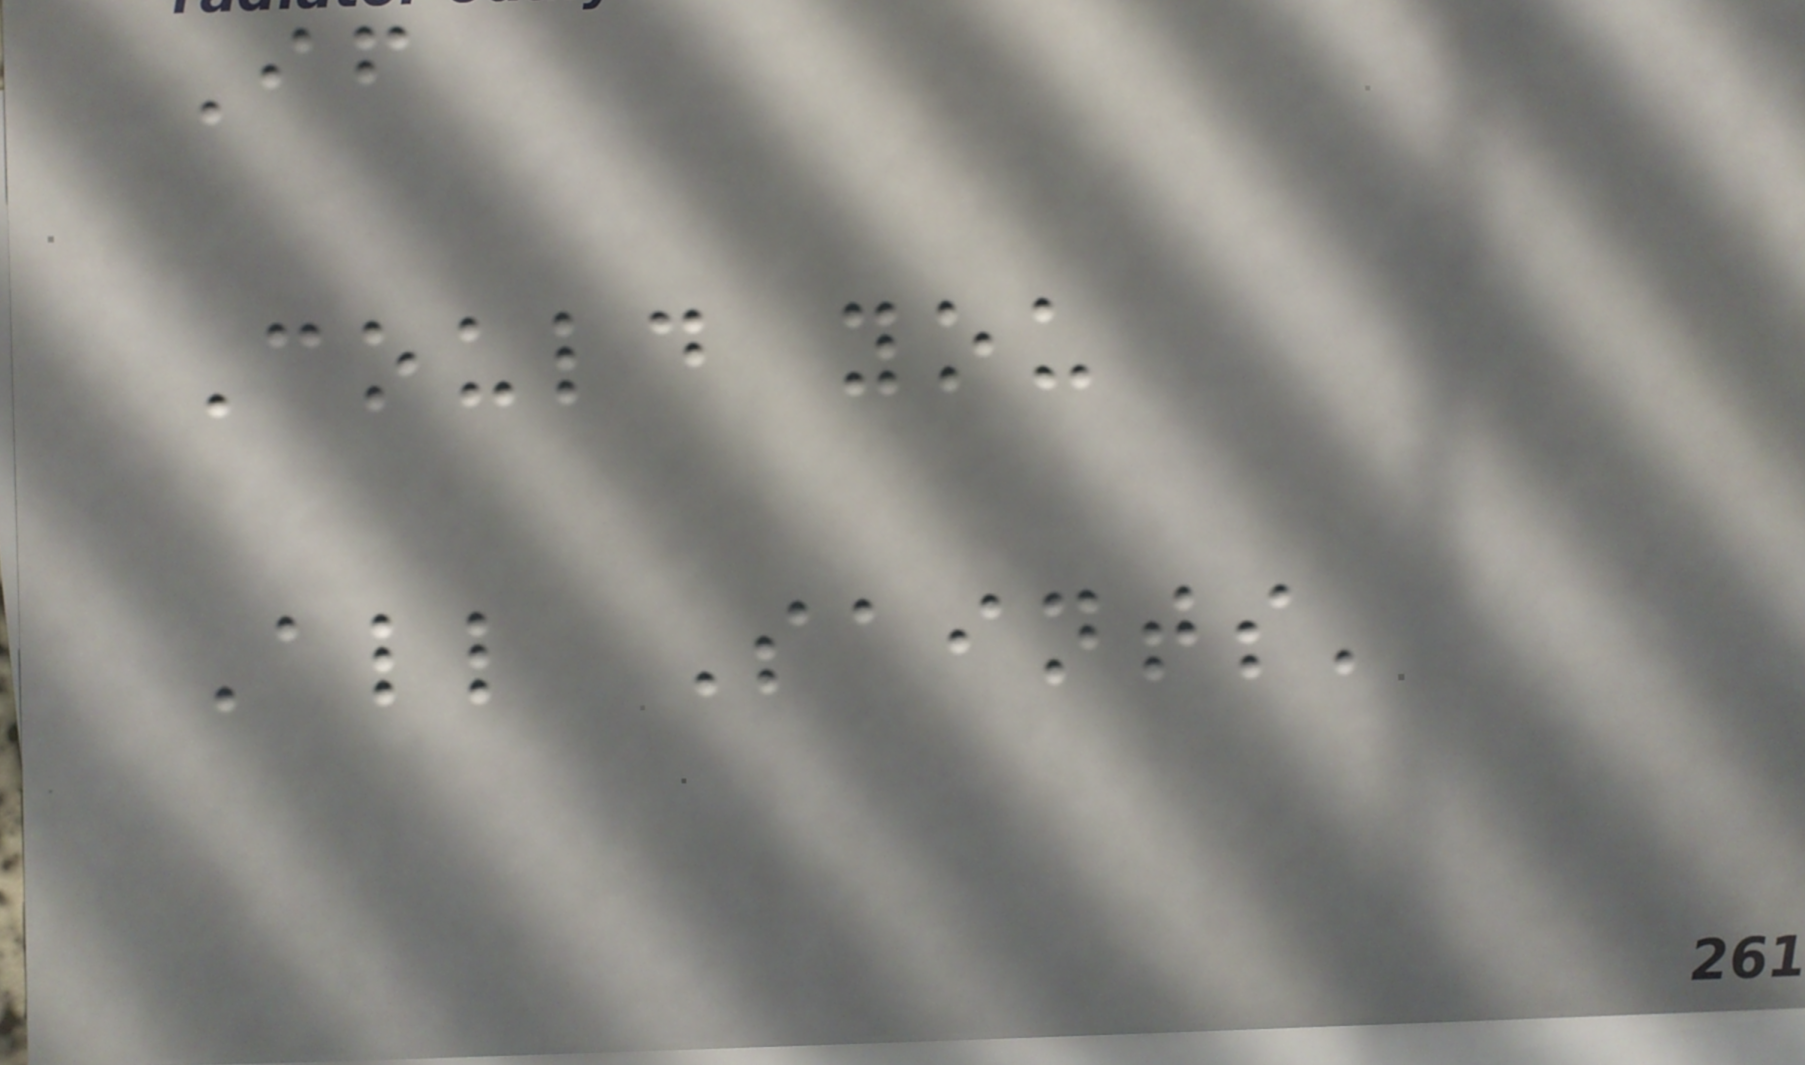If
Could you
All Saints'
